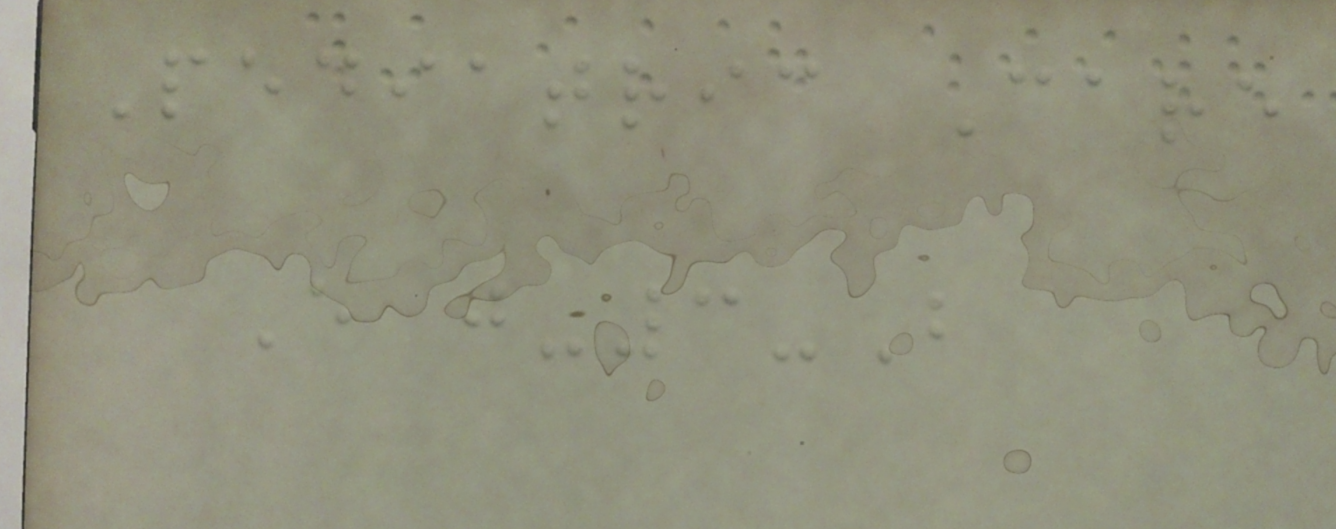Pediatric Care
E j-3-B
